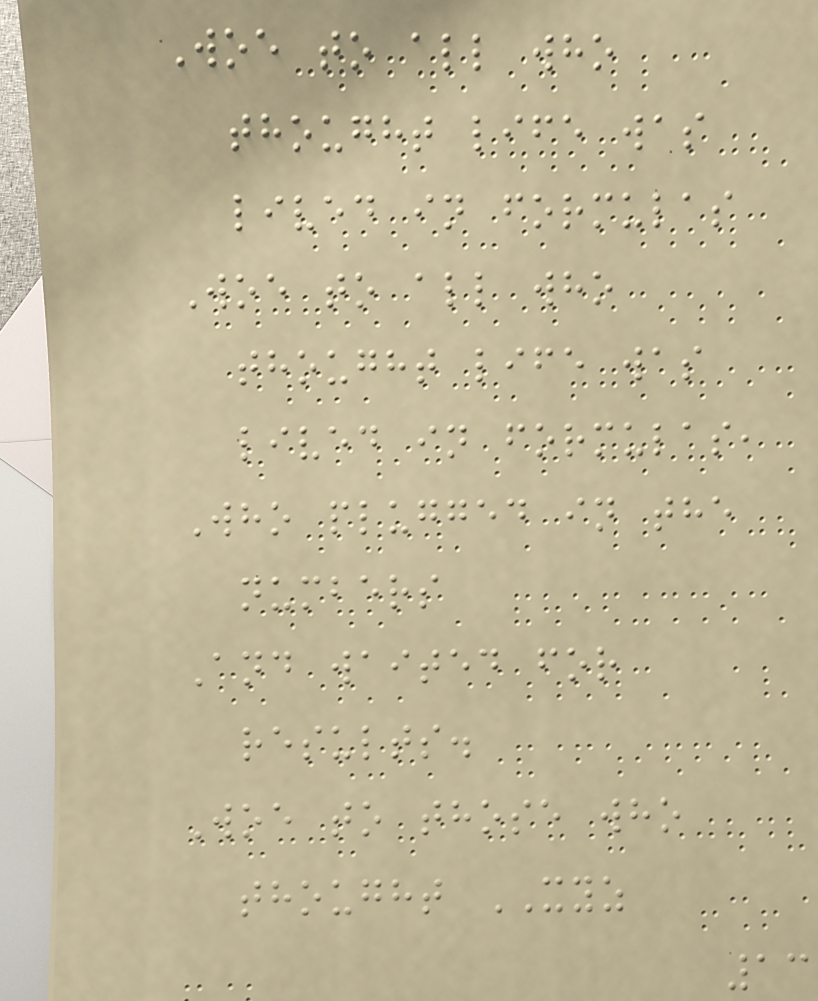Woe to all who
thought life was
lived in formulas
Woe to all who
thought life was
lived in formulas,
Who plugged in the
numbers
And waited for
results.
Woe to those who
thought XYZ
13
